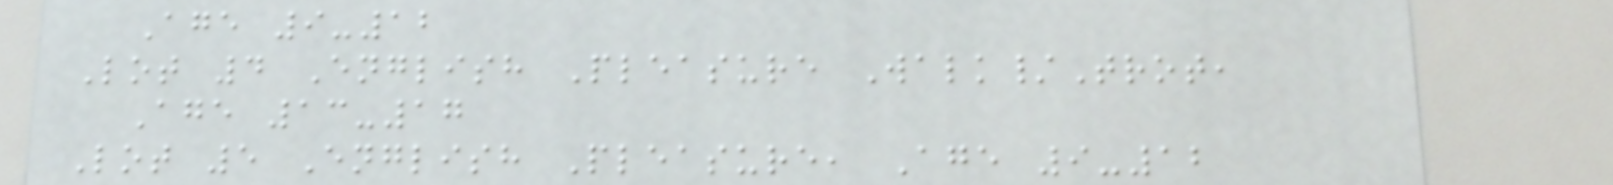Age 9-12
Lot 4 English Pleasure Walk/Trot,
Age 13-17
Lot 5 English Pleasure, Age 9-12
